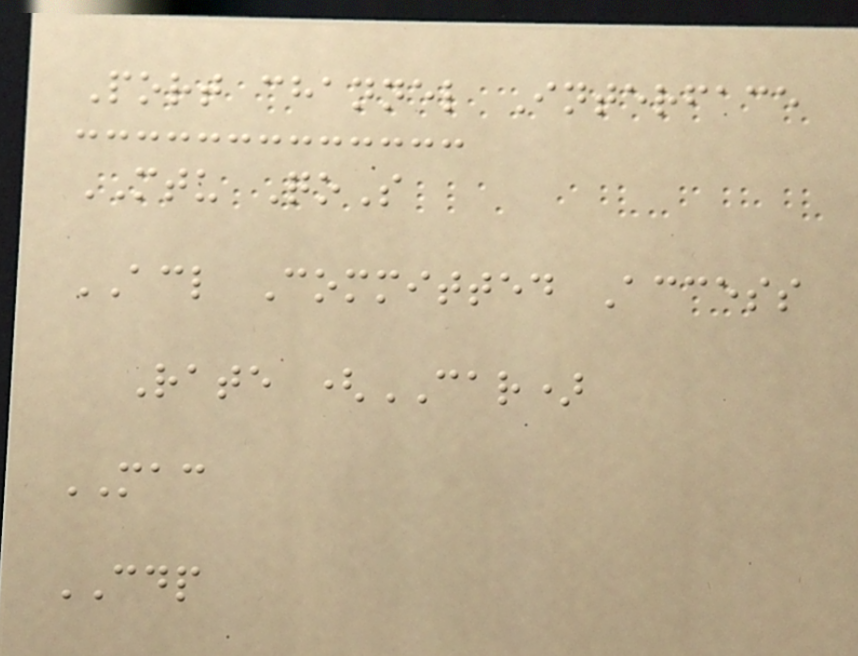Port channel Interface
MTU QoS
ACL Committed Access
Rate (CAR)
MAC
CDP
